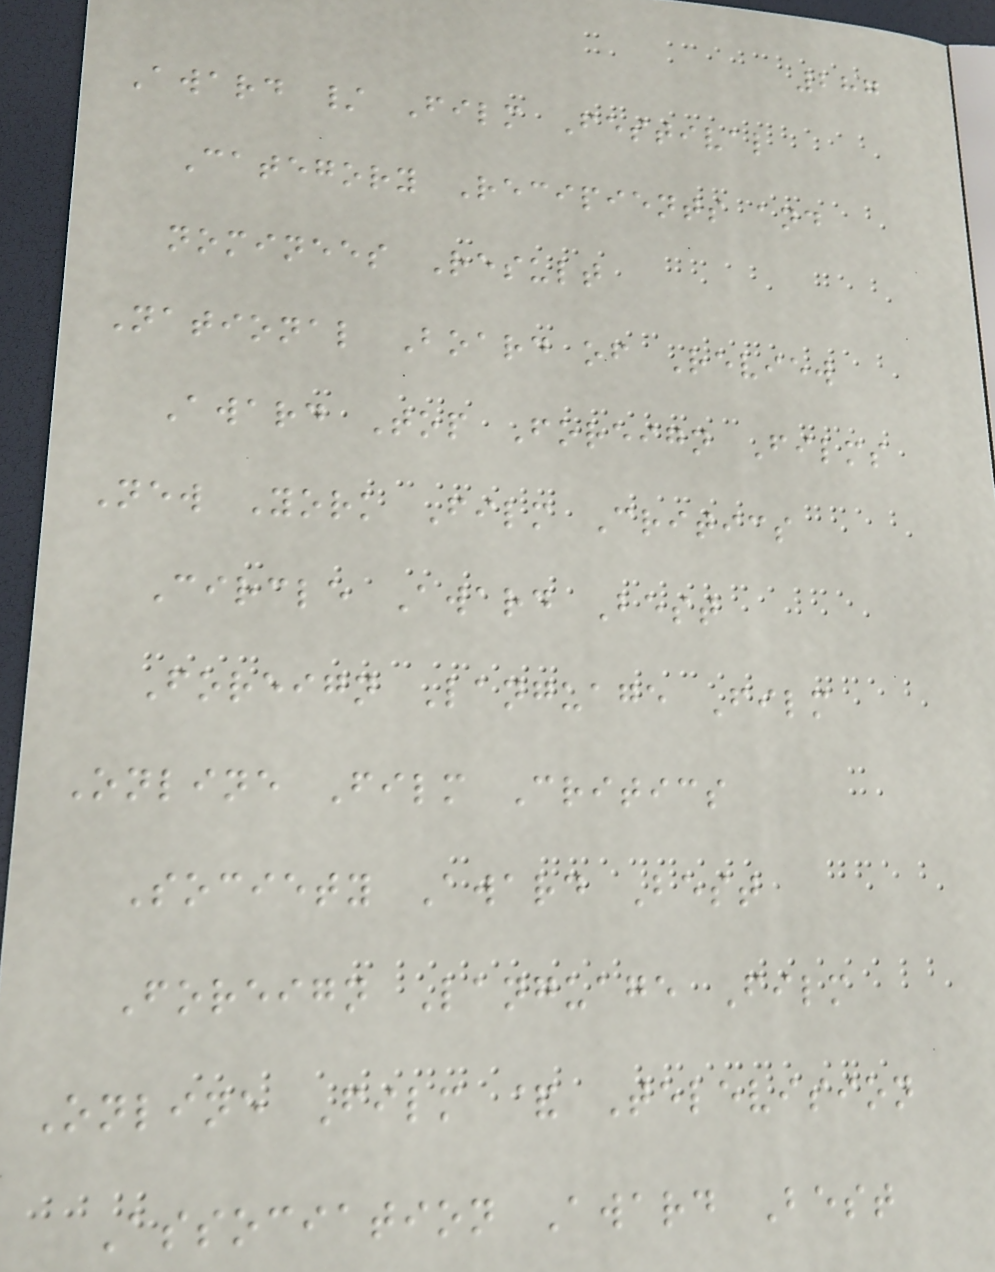287
Award / Film Festival
Category Recipients and
nominees Result
National Board of Review
Award Top Foreign Films
New York Film Critics
Circle Award Best
Foreign Language Film
Online Film Critics
Society Award Best
Foreign Language Film
Online Film & Television
Association Award Best
